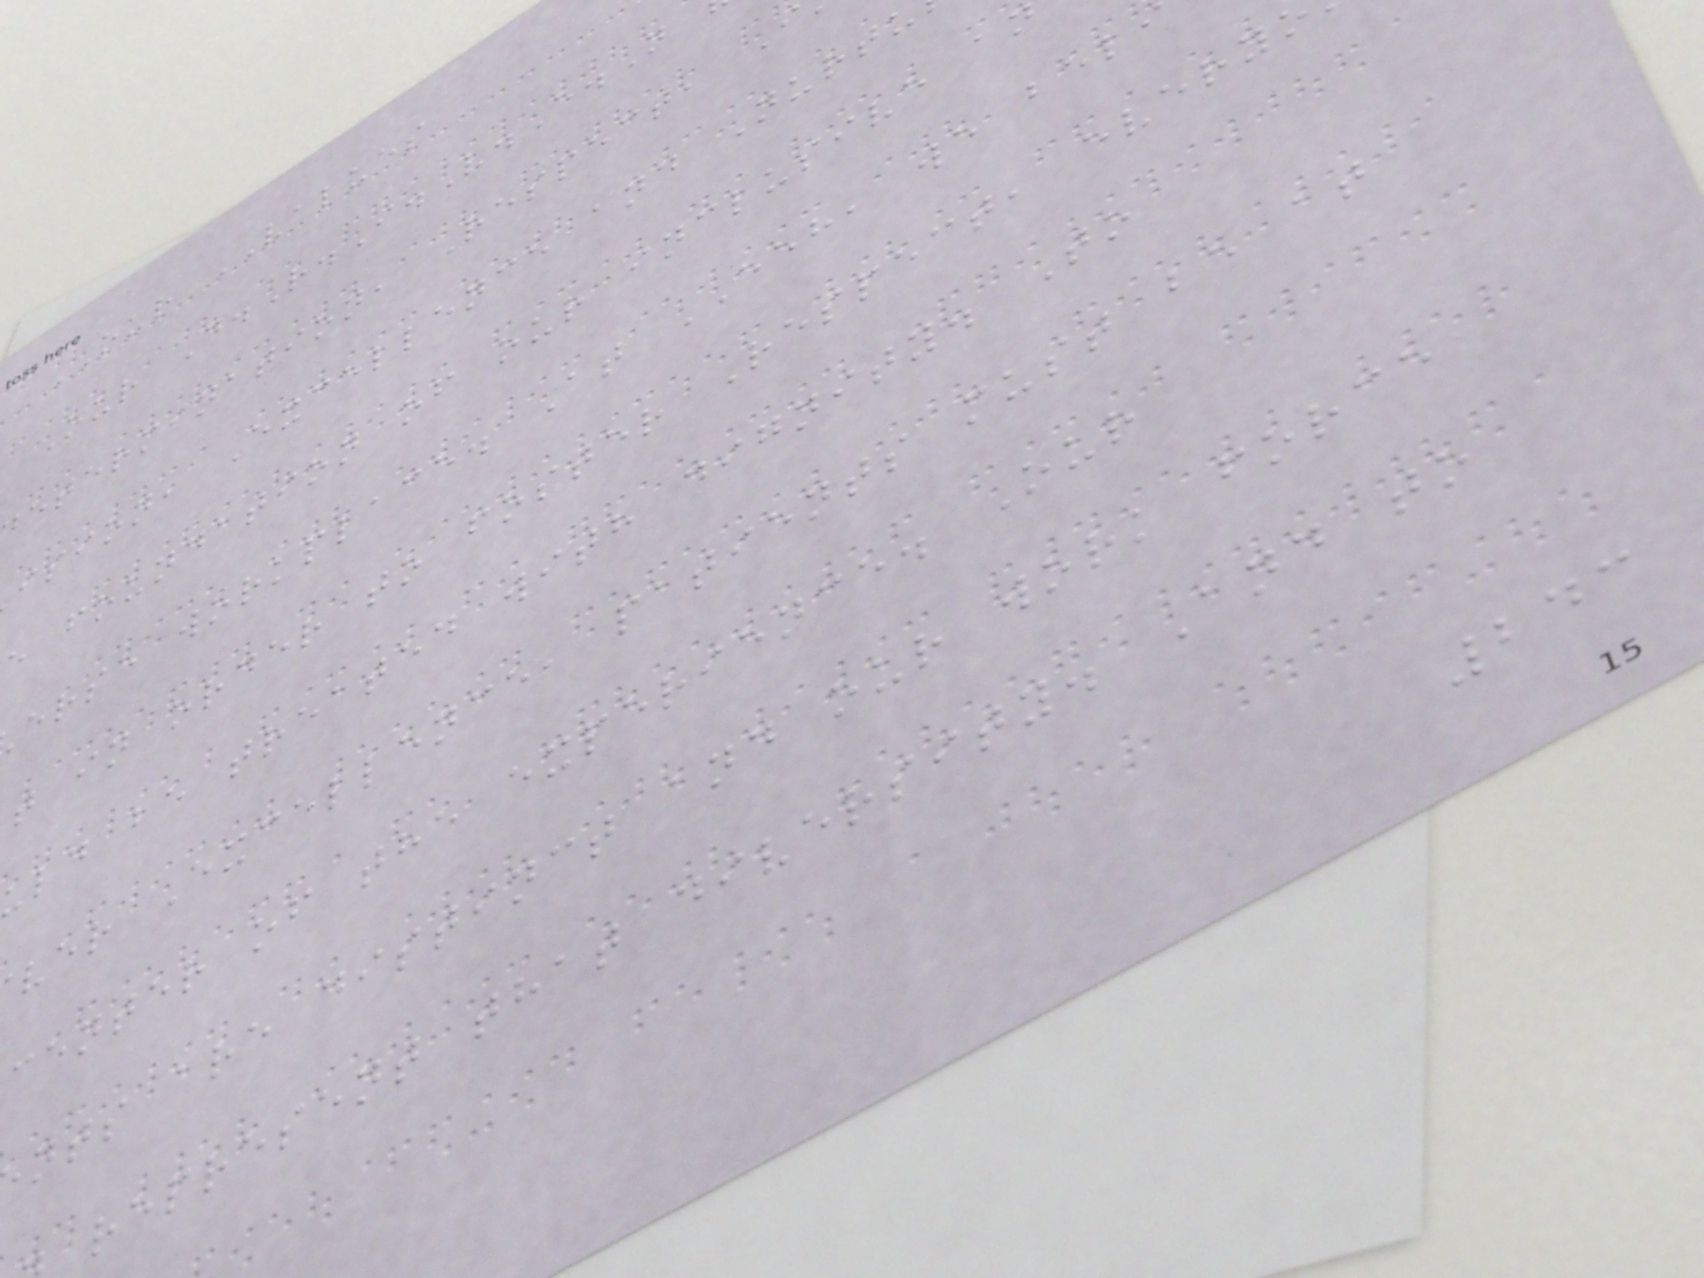OUR VALUES
Our D.R.I.V.E.N
etermination, Respect, I
ision, Excellence and Nurtu
e foundation of our inclusive a
erse workplace. At EEH, we bel
t in order to foster Respect, every
ld be treated with dignity. To
ver Excellence, patients must be at
center of the experience. Our
nts are distinct and our work force
represent that diversity. And to
243
